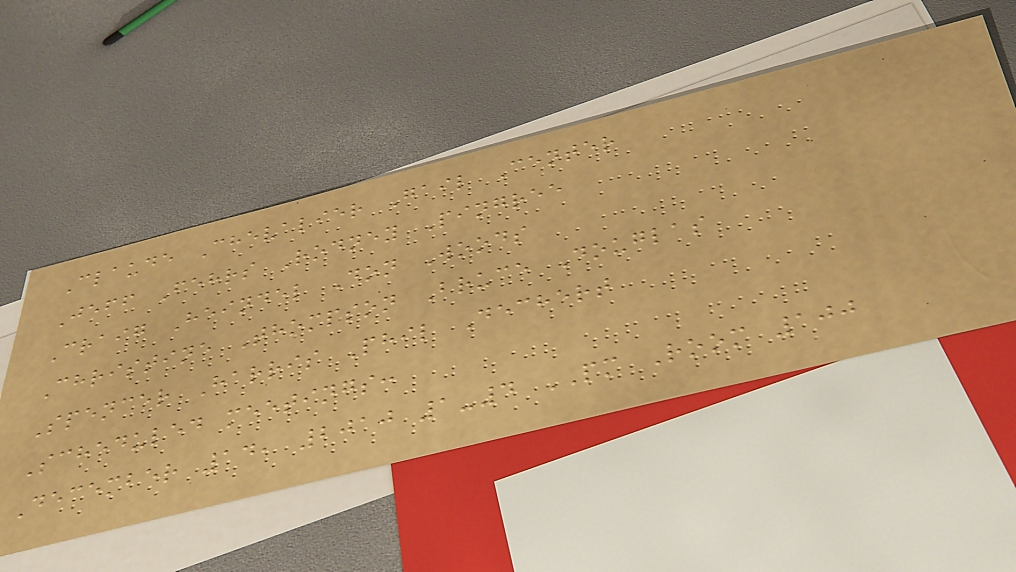Claude Chevalier Gail Center
Jeff Fehrs Rodney Pingree
Craig Heindel Don Woods
Christine Thompson Bruce Douglas
Spencer Harris Phil Dechert
Scheduled meetings:
December 14, 2010 1-4 PM Room 100
